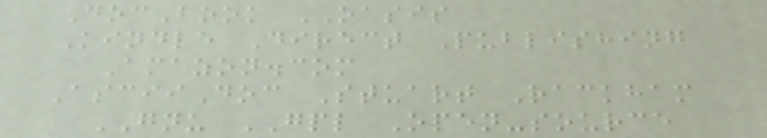DocBook OASIS
Kindle Direct Publishing
Amazon.com
AsciiDoc Stuart Rackham
GNU GPL Open-source
